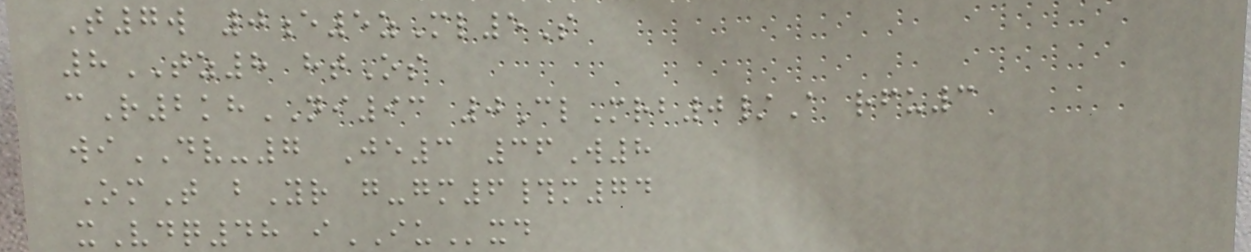T7w 0e5zMl5S
8TZ8 htOs
cR2khNI93 0ClMrb0/A rfu3
wiDV-7 Je3 36W8
OmT bYr g-gm6#m74
xVdq48 iIUxd
